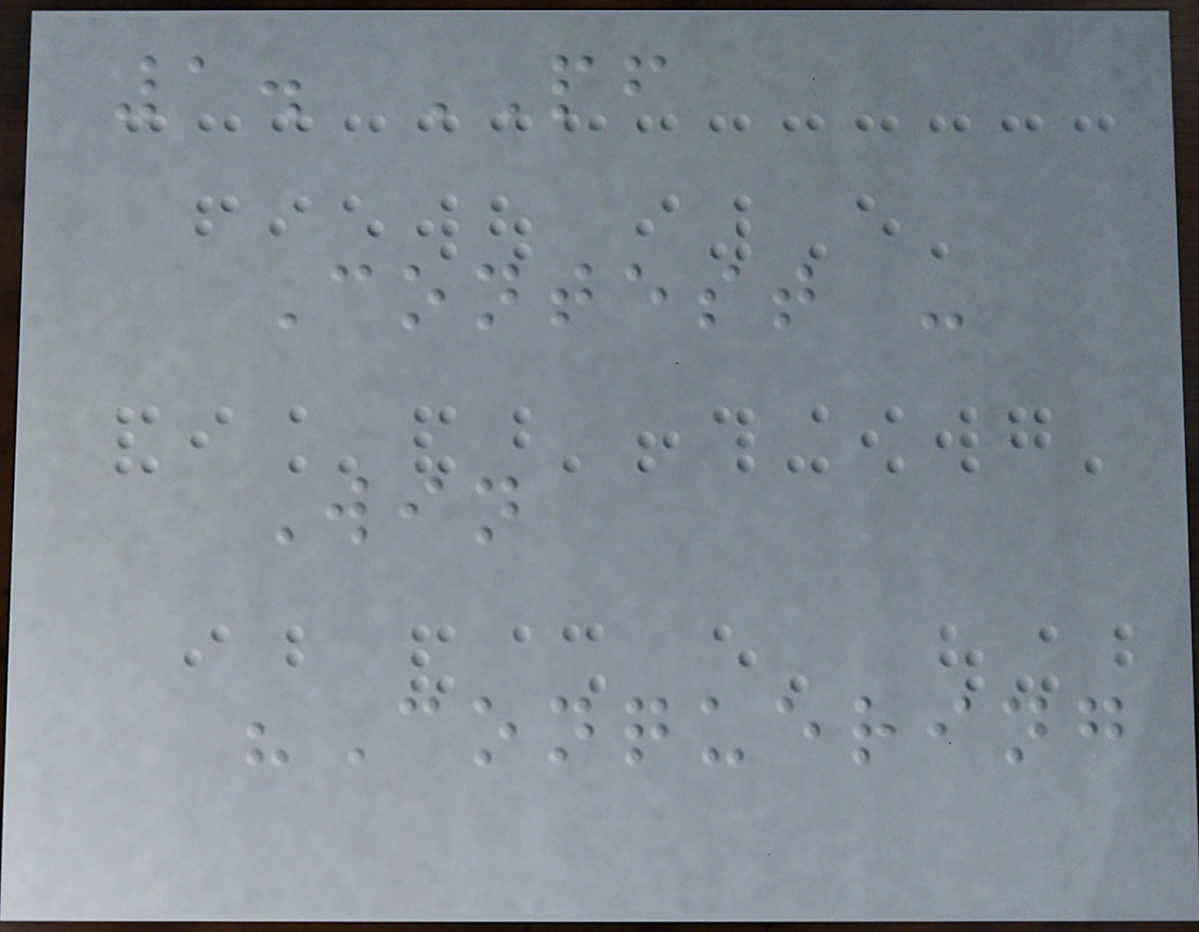1. PF
Contest -
Win
"Conquering
